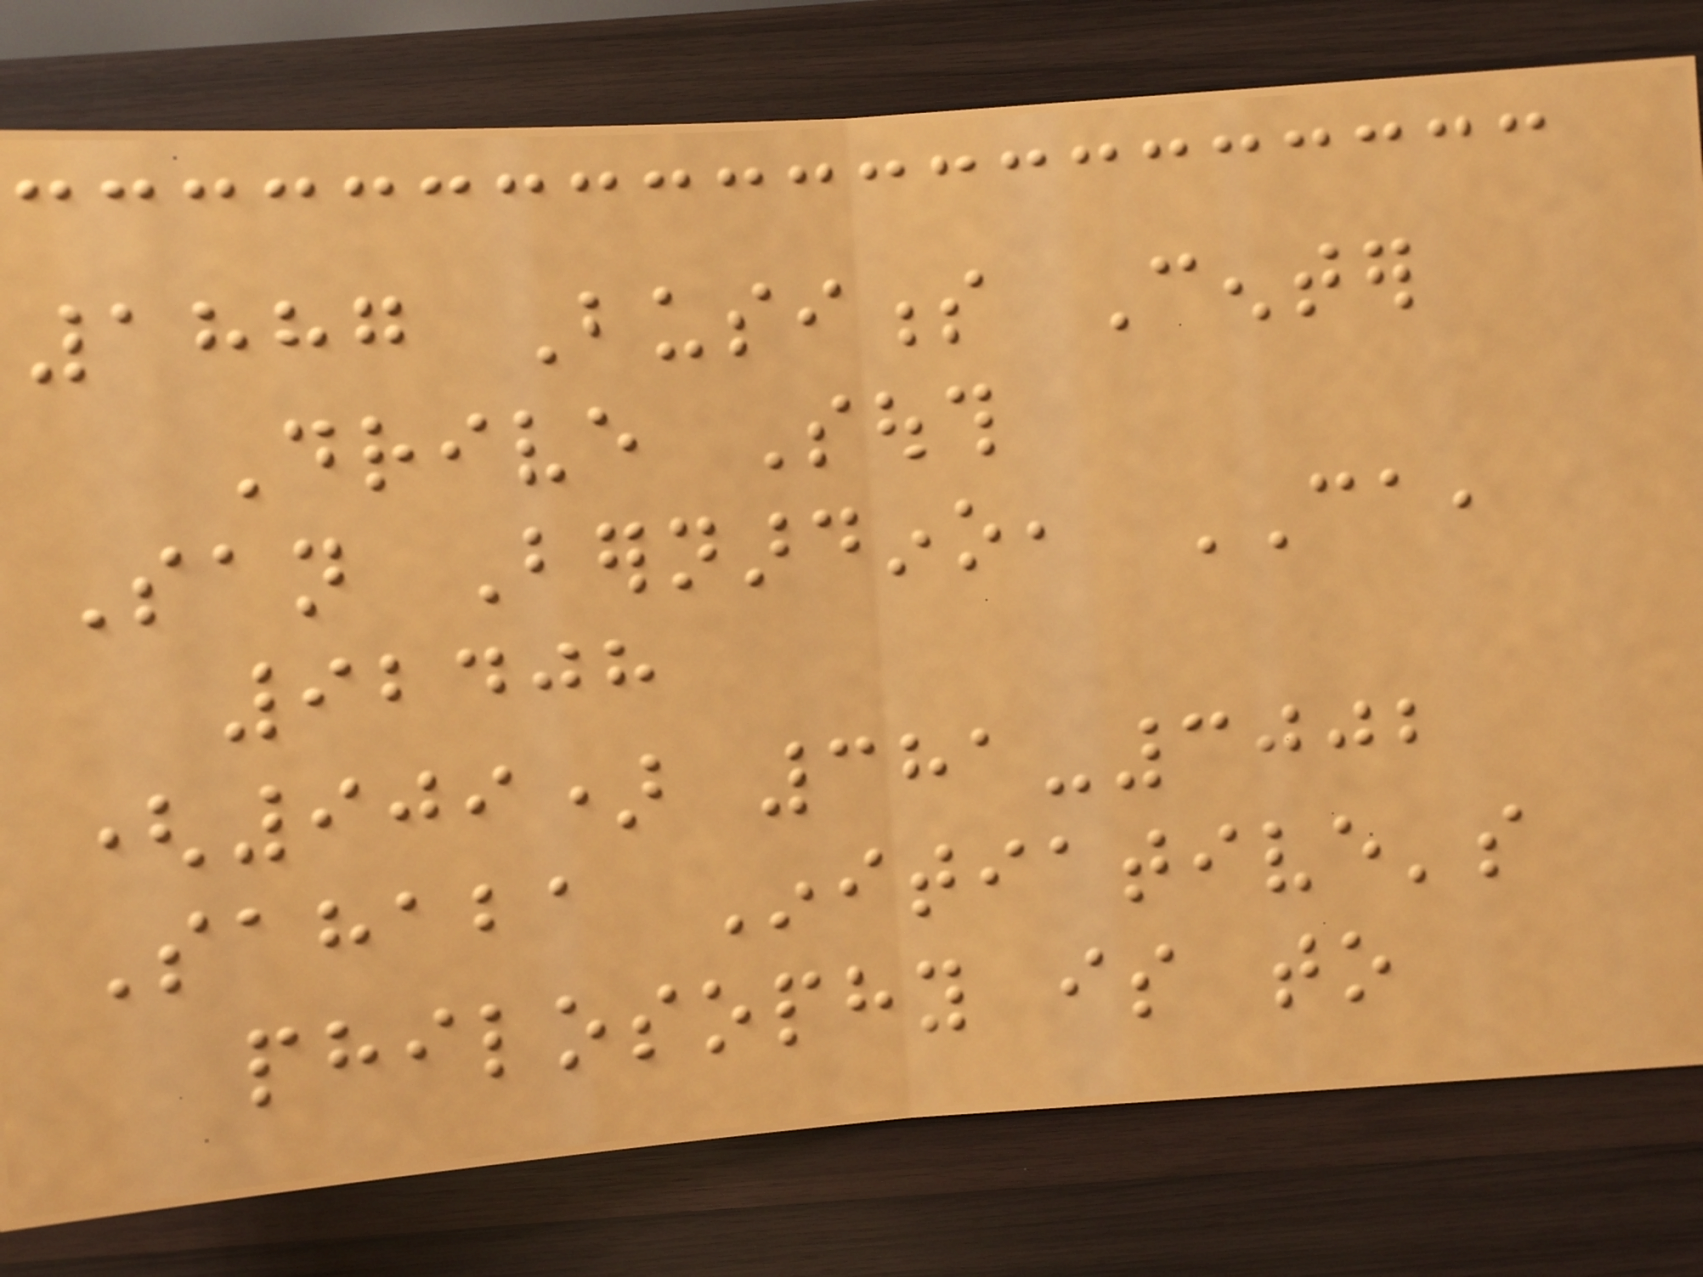1887 Business Center
Drive South
San Bernardino, CA,
92408
(909) 381-3002
Sahaba Initiative's
philosophy is to
